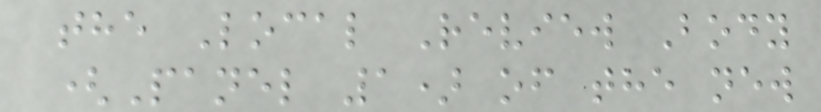the Local Review Body
(Panel 1) of the new
